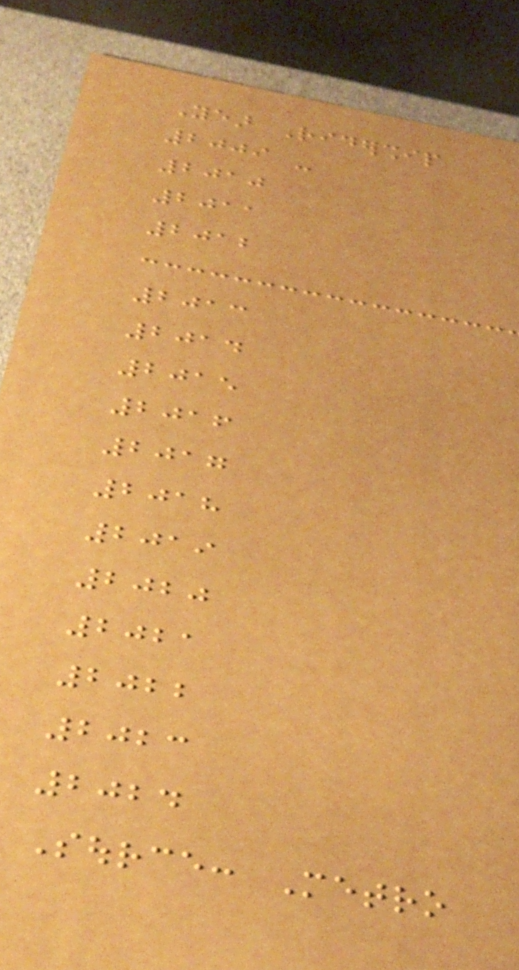Year Ridership
2009 -
2010
2011
2012
2013
2014
2015
2016
2017
2018
2019
2020
2021
2022
2023
2024
Source: Metro
